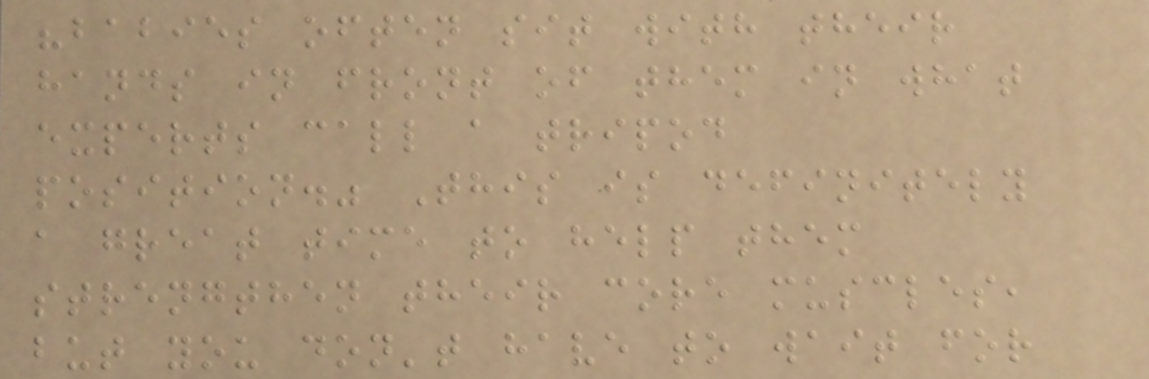"babies often sit with their
hands in front of them in what
experts call a tripod
position." This is definitely
a great time to help them
strengthen their core muscles,
but you don't have to wait for
